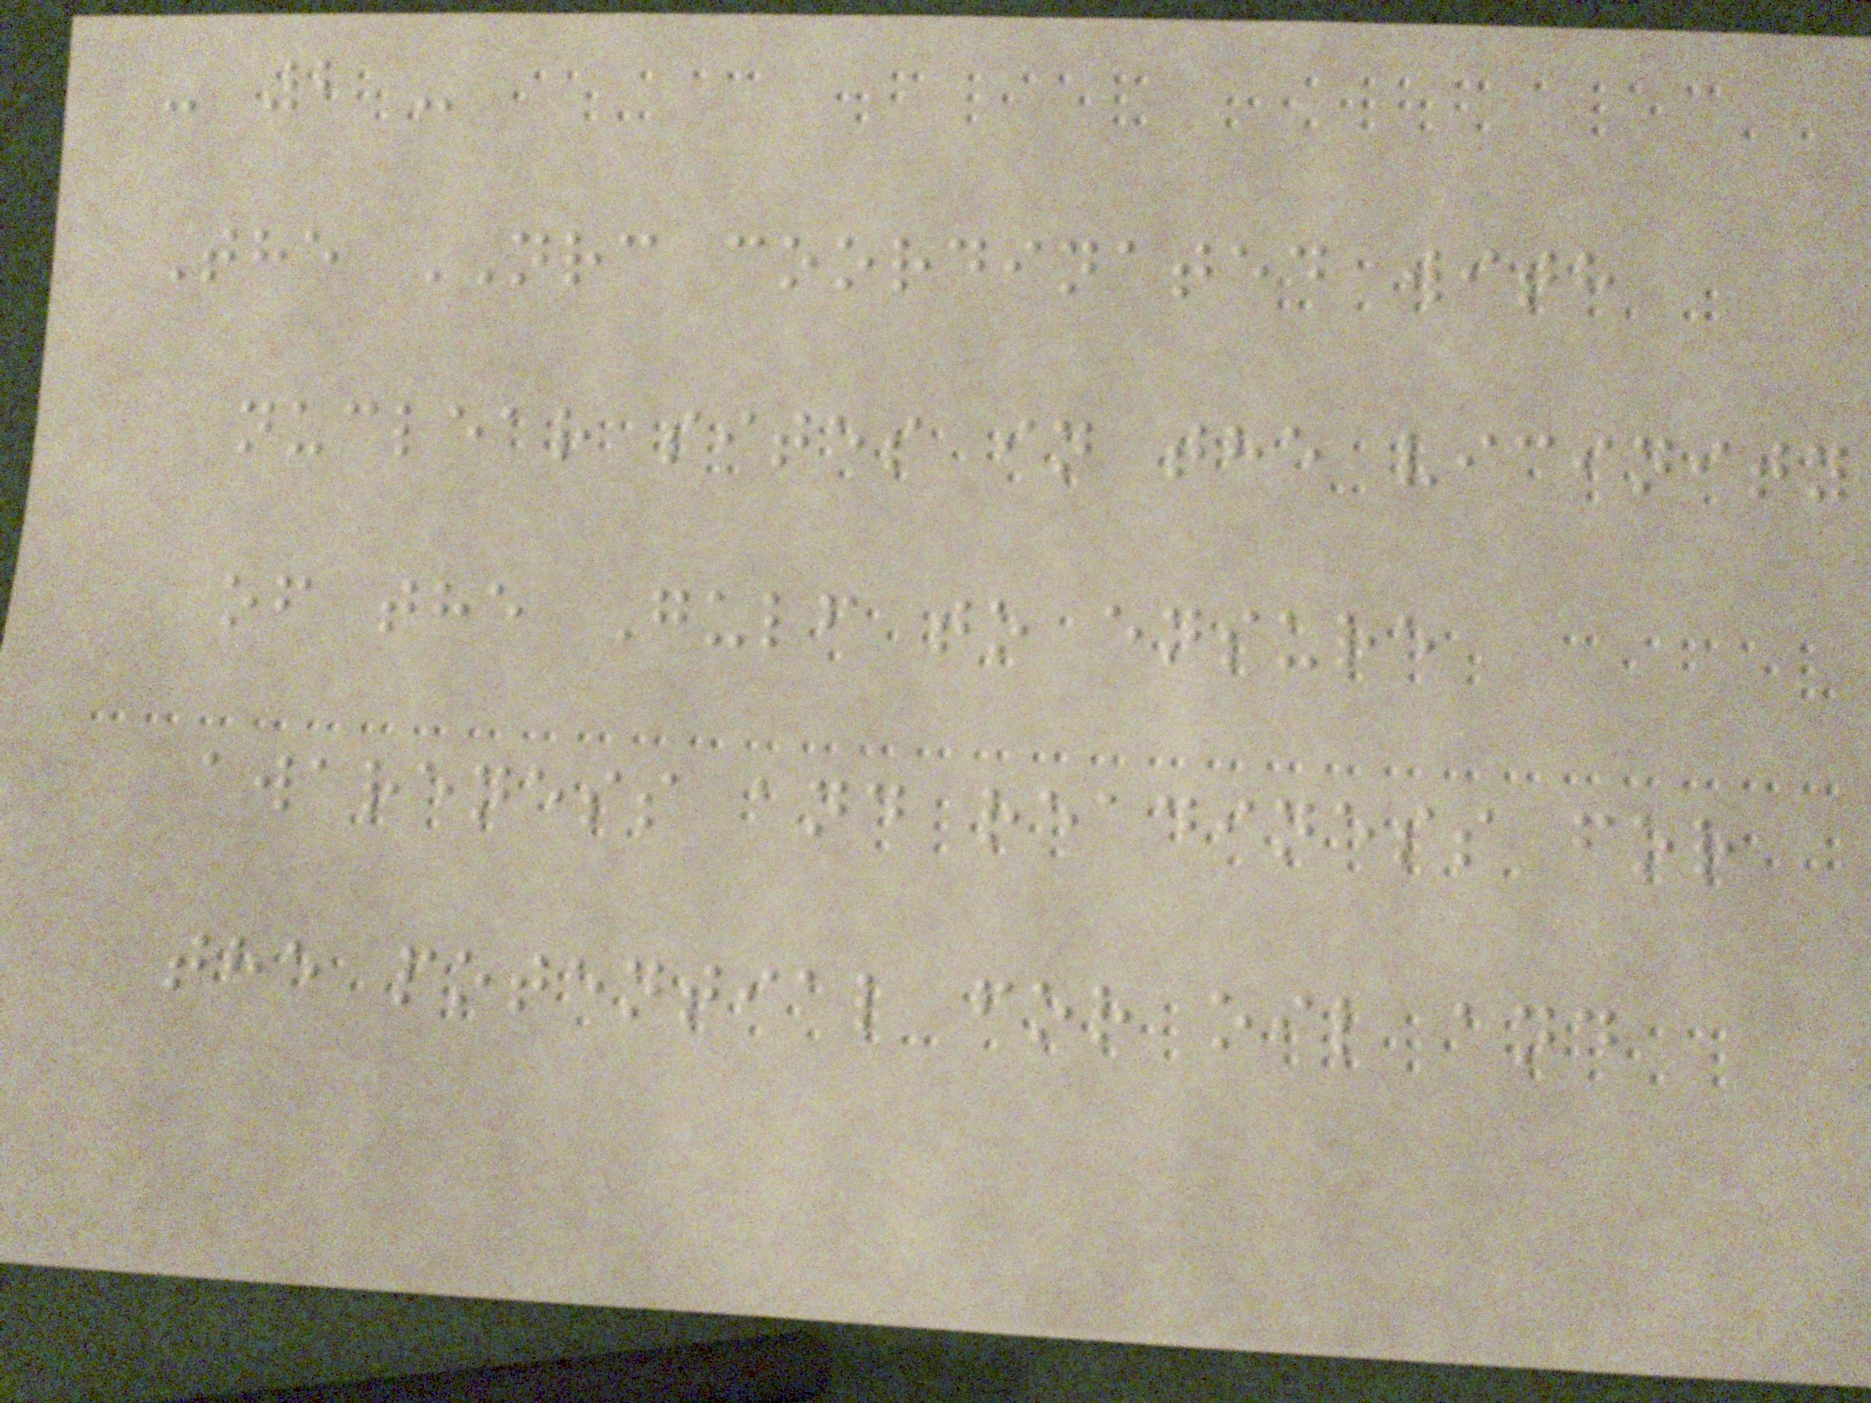- 2 -
The NRC coordinated with
nuclear sites in the vicinity
of the Gulf to ensure
awareness and readiness for
the potential for oil and
